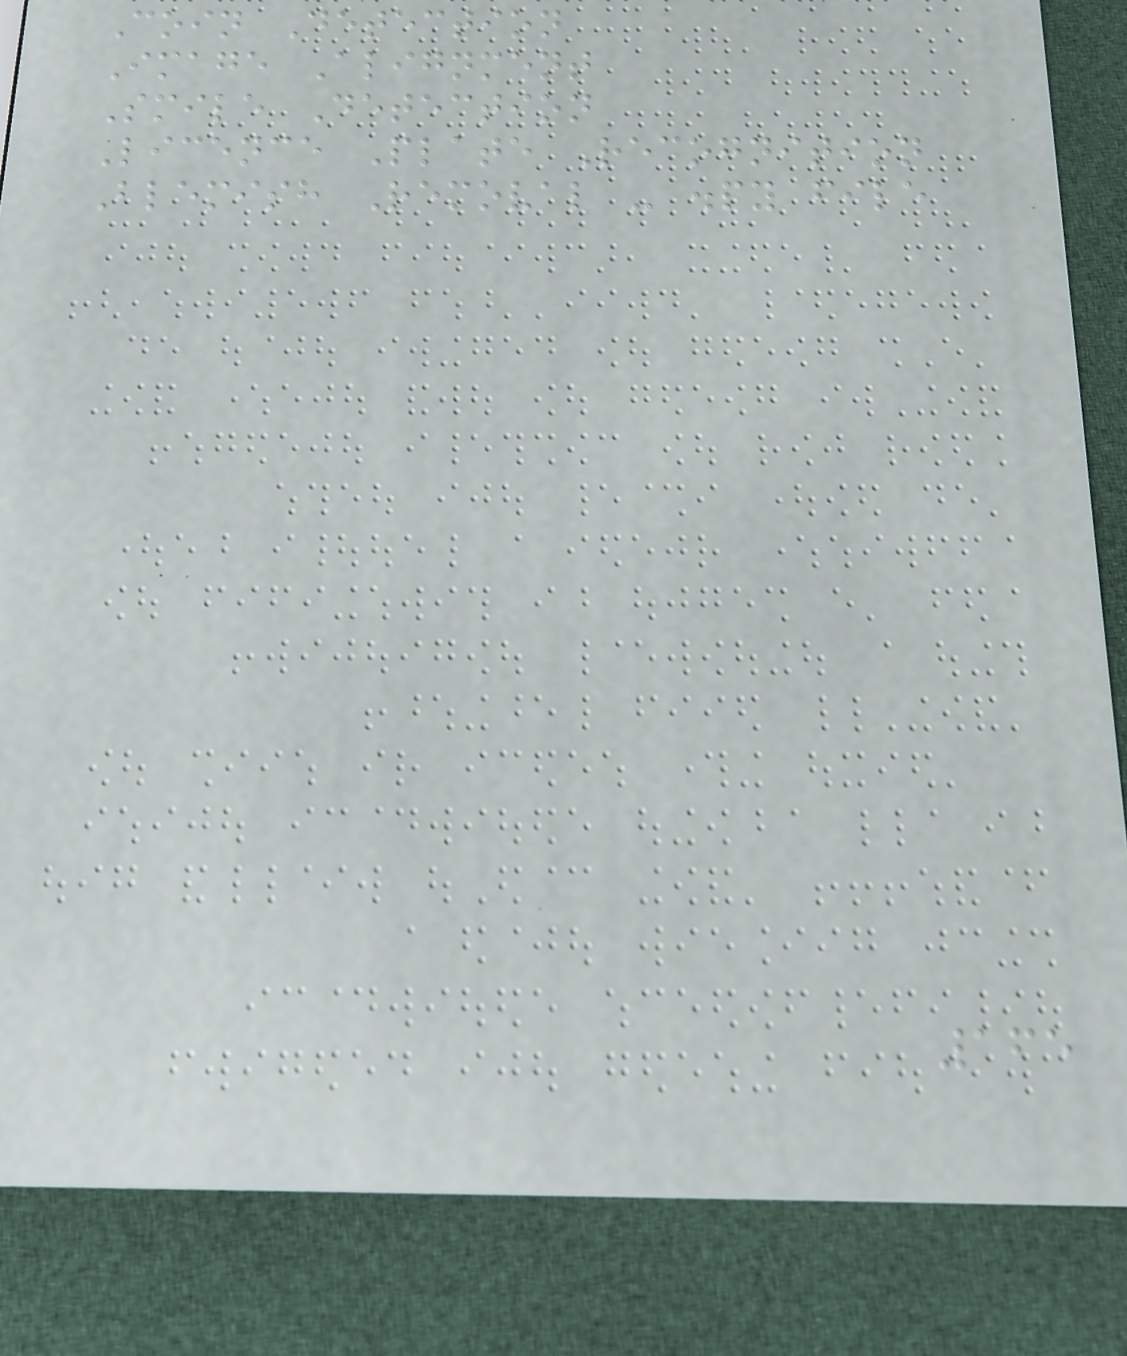Coin Detection
Image Alignment
Smile Detection
Licence Plate Recognition
Blemish Removal - .py file
165
